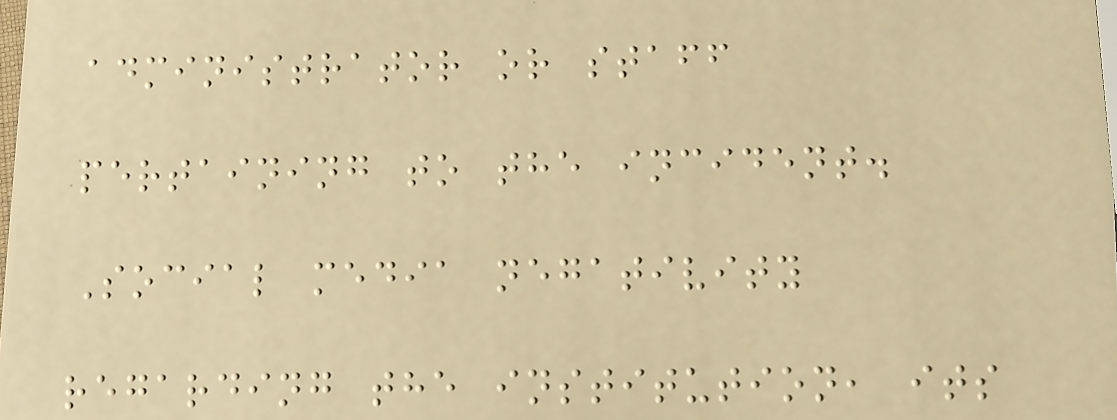administrator or staff
pertaining to the incident.
Social media negativity
regarding the institution, its
